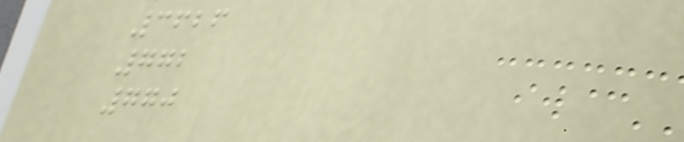3626
772
770
